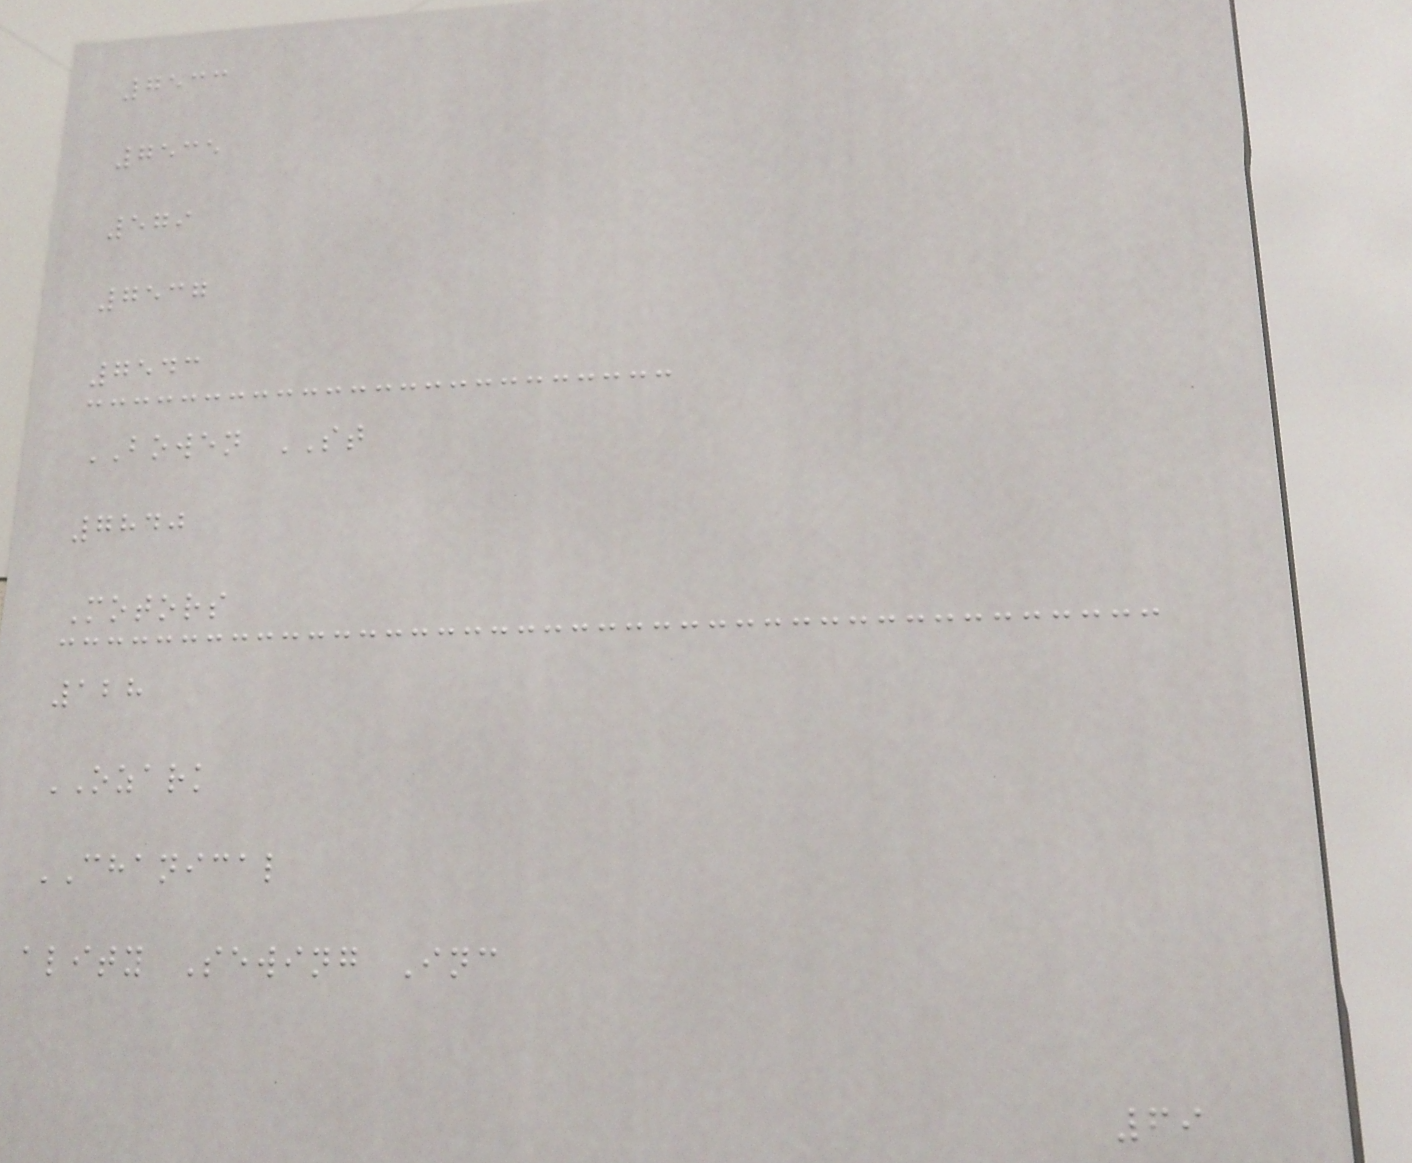7533
7535
579
7537
7543
BOWEN ST
7840
Motors
128
OZARK
CHANICAL
ality Sewing Inc
69
